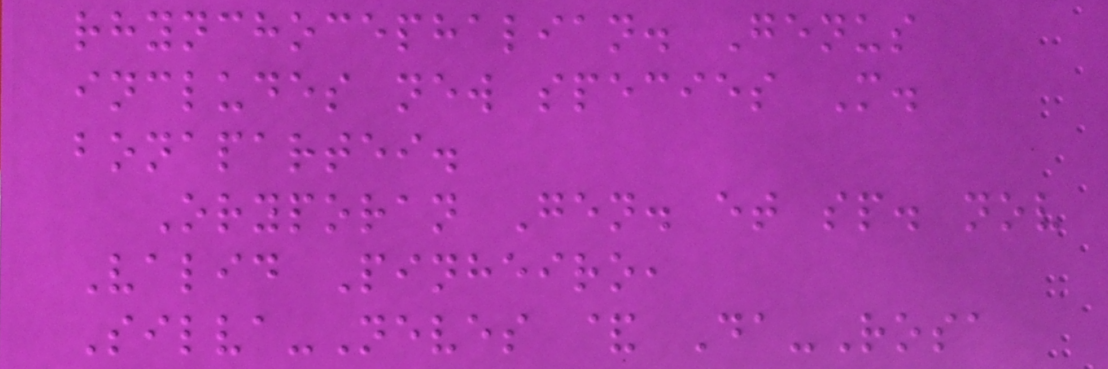rhynchocephalian. Genus
includes new species M.
bonapartei.
Oryporan Gen. et sp. nov
Valid Pinheiro,
Silva-Neves & Da-Rosa
